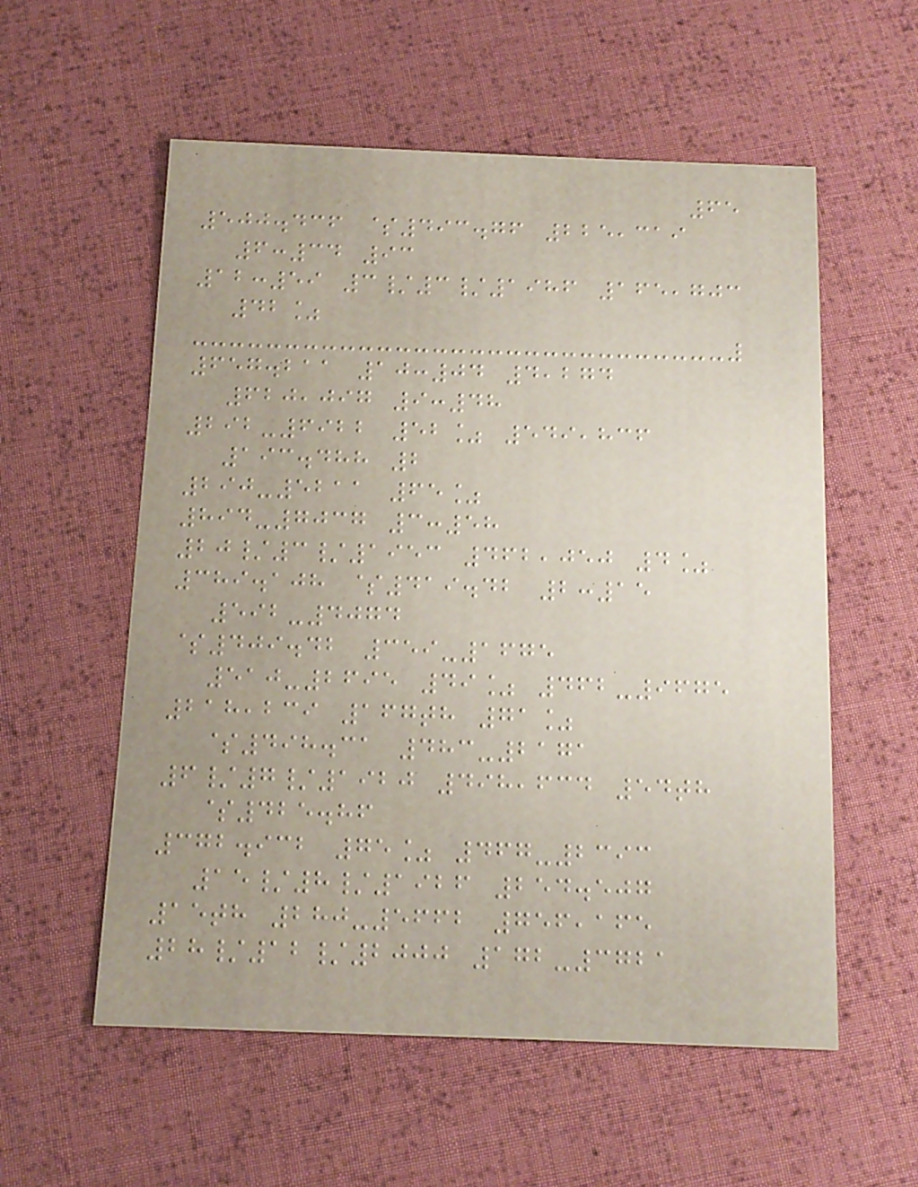65
500.436 $493.76 225,319
6:34 93
12:59 3/3/1986 165,703
42%
657.211 10:04 4,274
620,097 9:48
292-6922 52% 549,836
193.488 2
290-5211 65%
894-7037 3:58
20/3/1953 462,050 4%
389.108 $419.42 2:15
592-4074
$409.42 359-1675
510-2695 49% 462-9675
218,239 167th 71%
$498.31 483-2171
6/7/1920 498,634 54th
$425.86
372.932 75% 467-2393
15/8/1926 254.507
15th 280-5662 756,165
28/12/2000 172-3721
